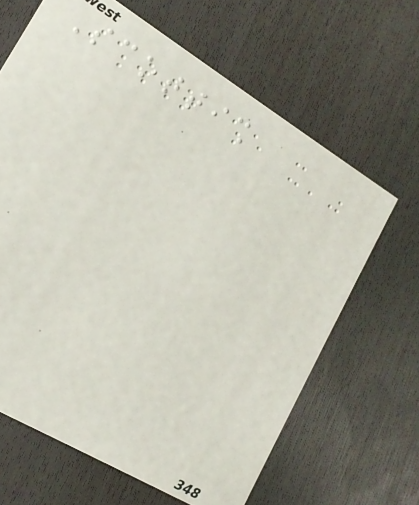Scottish
